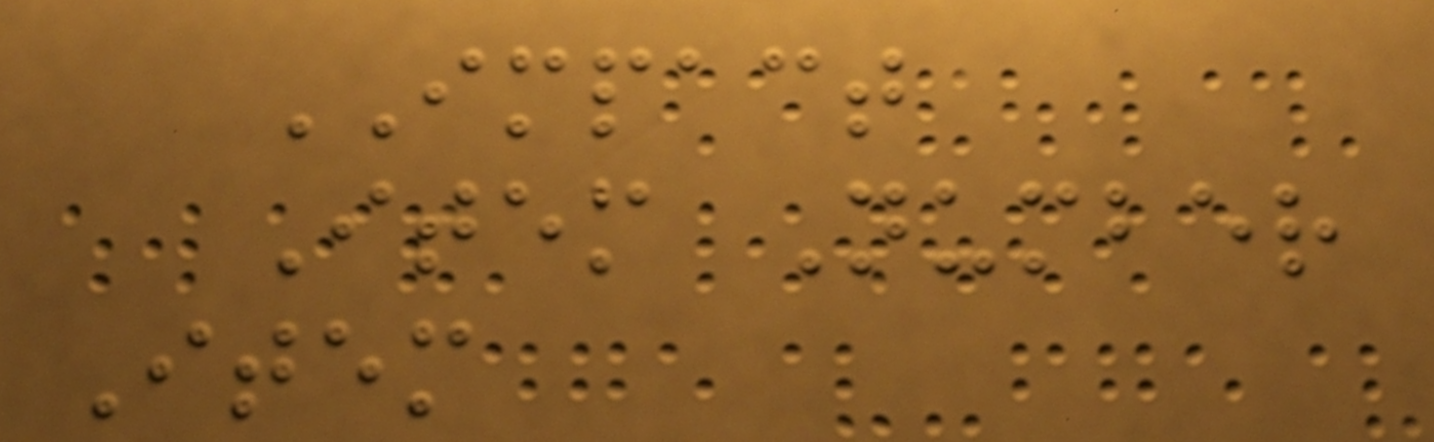IMPACT
Item Number
Item
